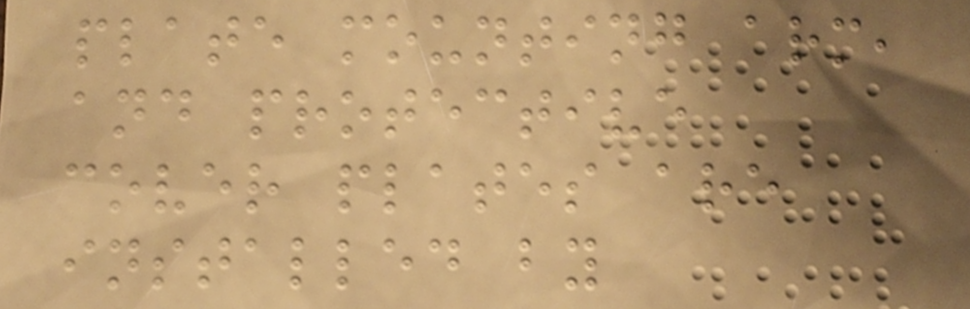plate mounting arm,
and protective
cover plates are
installed by
